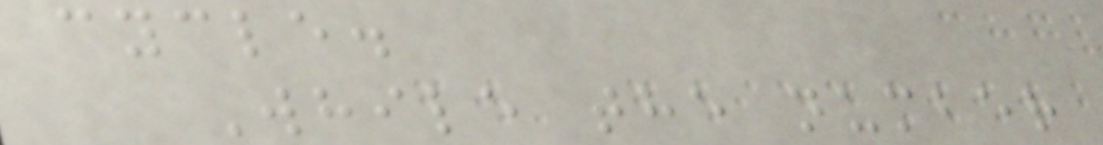cycle.
While the number
